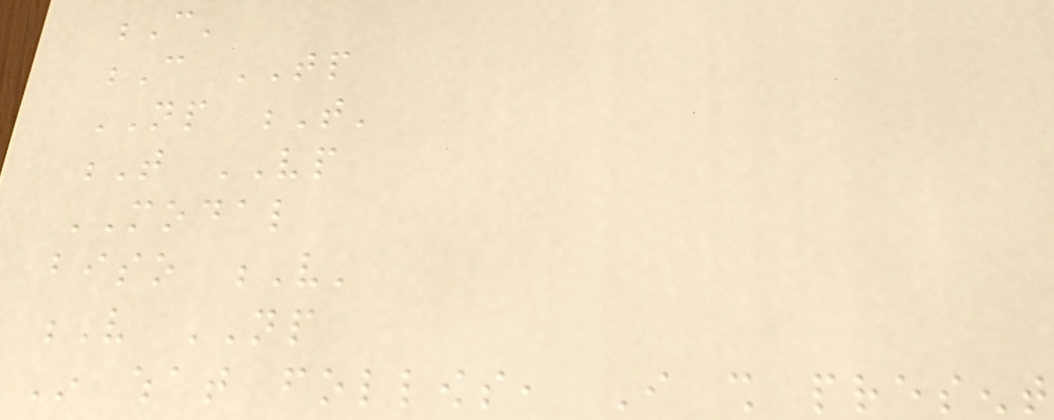C'
C TP
NP T'
T VP
MODAL
biso V'
V NP
In what follows, I shall present
